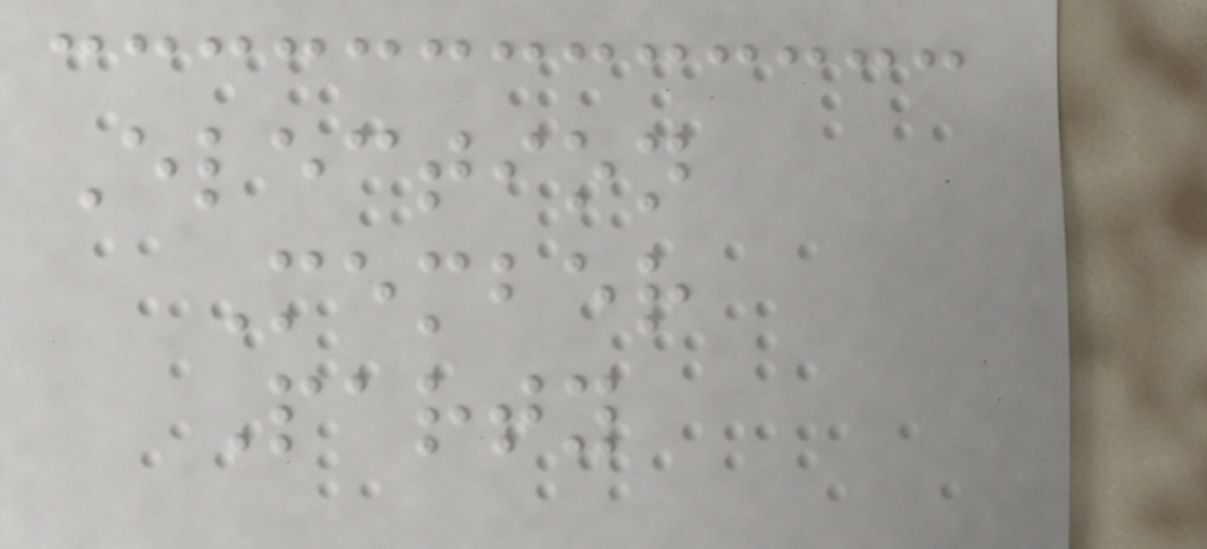Election
Member
Party
